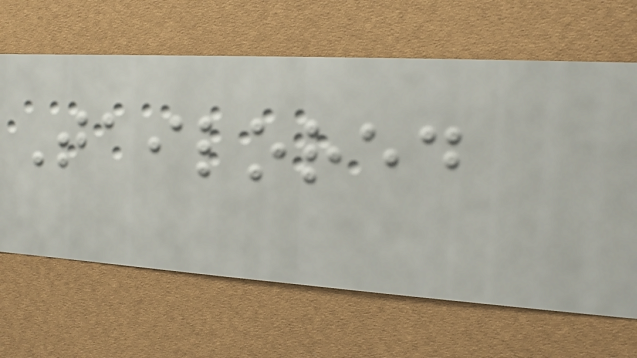Tailored
